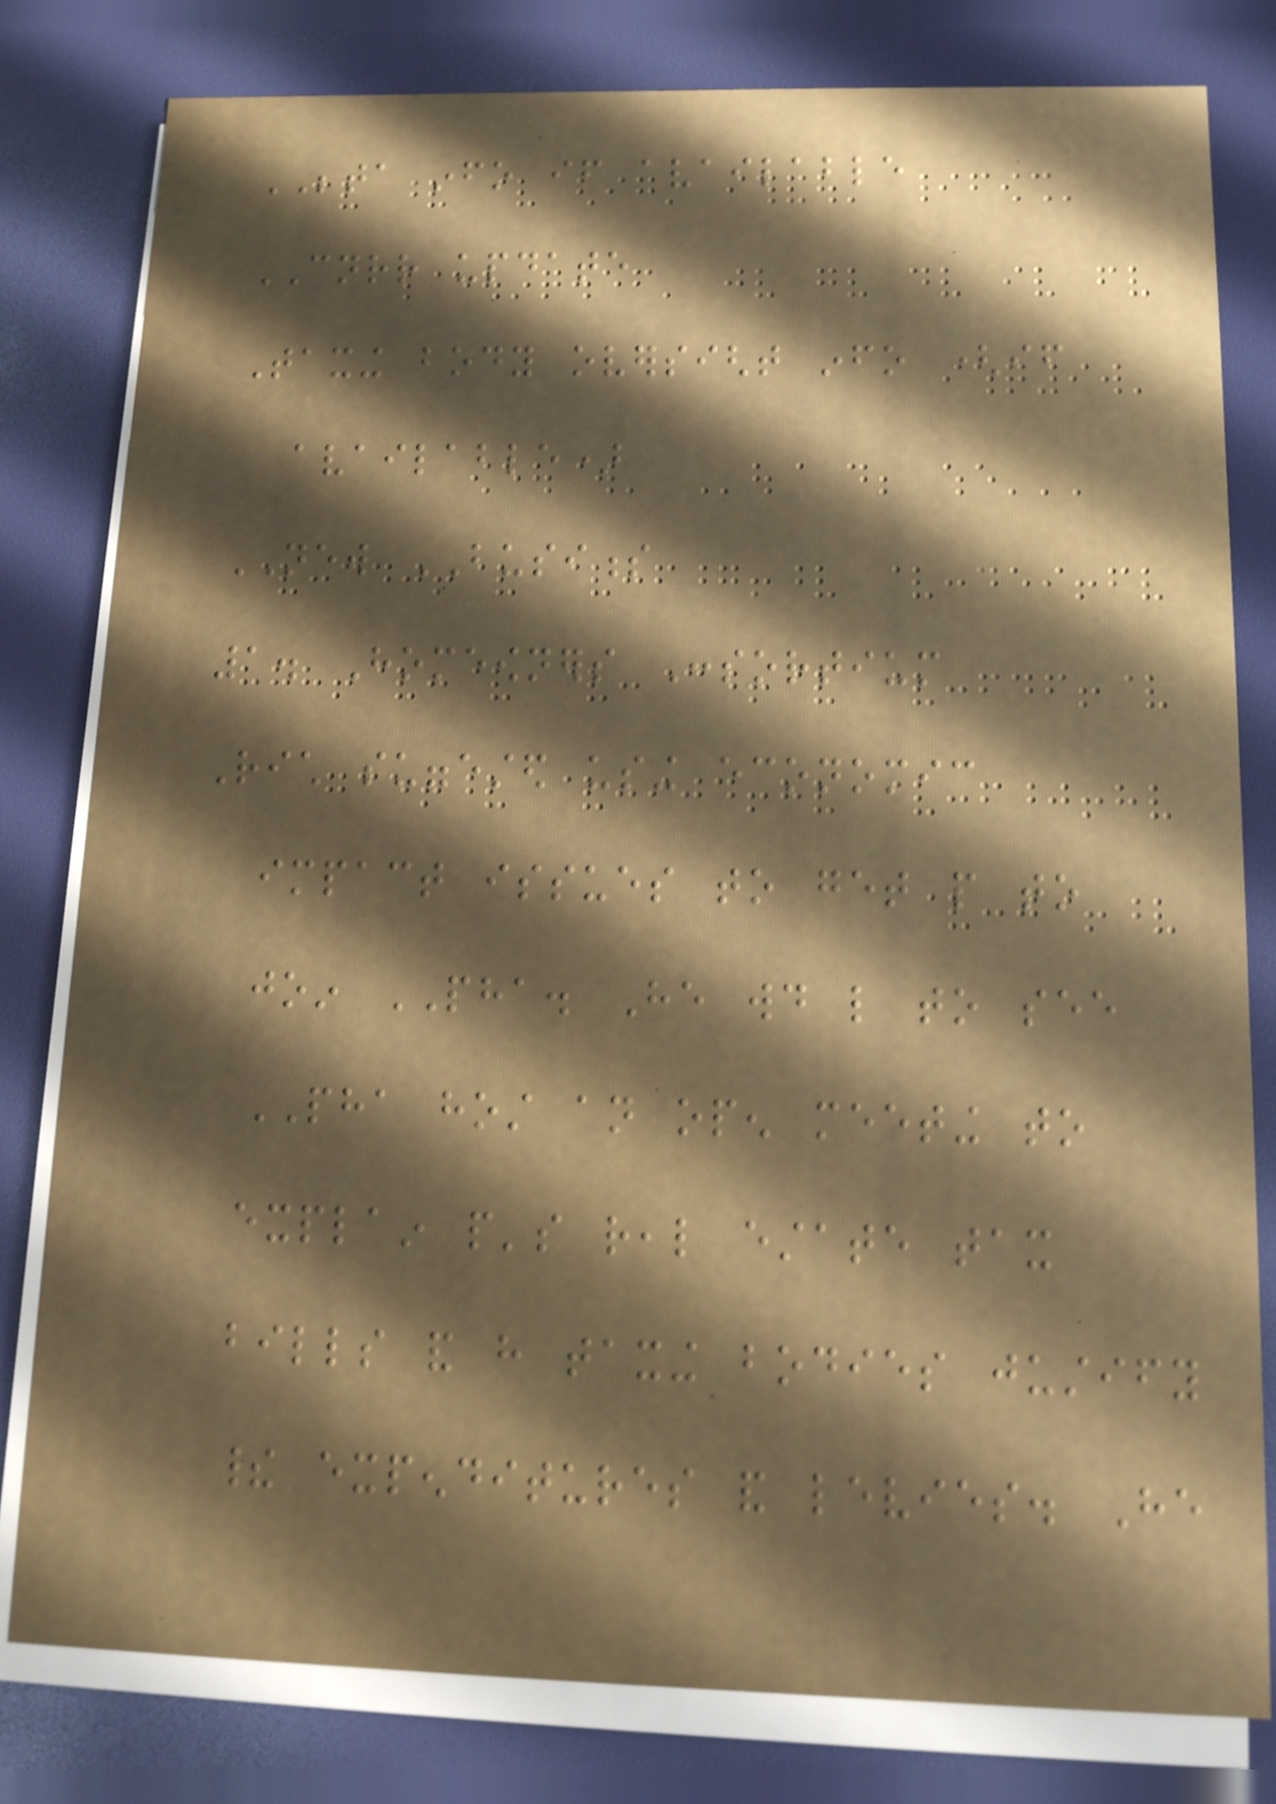BETA info if available
CNRR update
Taxing body oversight info (if
available)
NEW BUSINESS
1. Homeowners Consortium
Rich suggested using economic
impact issues to get people to
join PHA. He would like to see
PHA host an open meeting to
explain people's real estate tax
bills and have taxing bodies justify
their expenditures and levies. He
